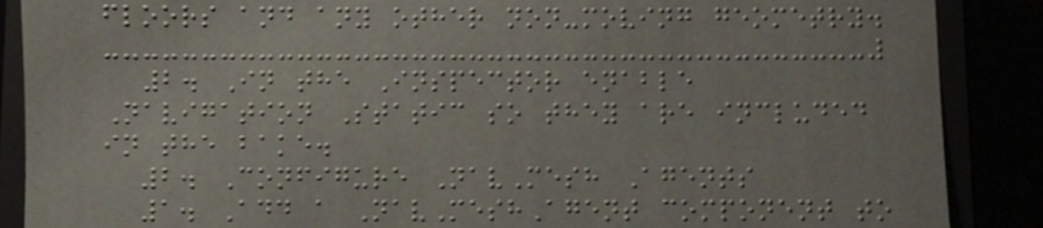floors and any other non-moving geometry.
2. In the Inspector enable
Navigation Static so they are included
in the bake.
2. Configure NavMesh Agents
1. Add a NavMeshAgent component to
